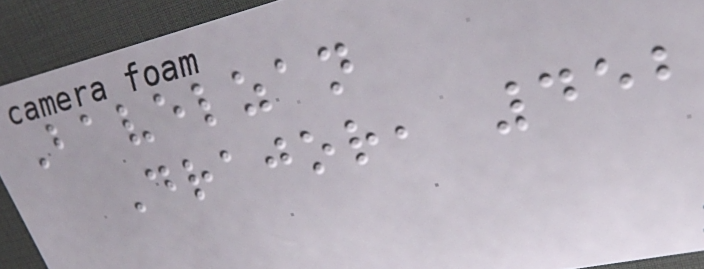Bavelzan
Drajor, 452
